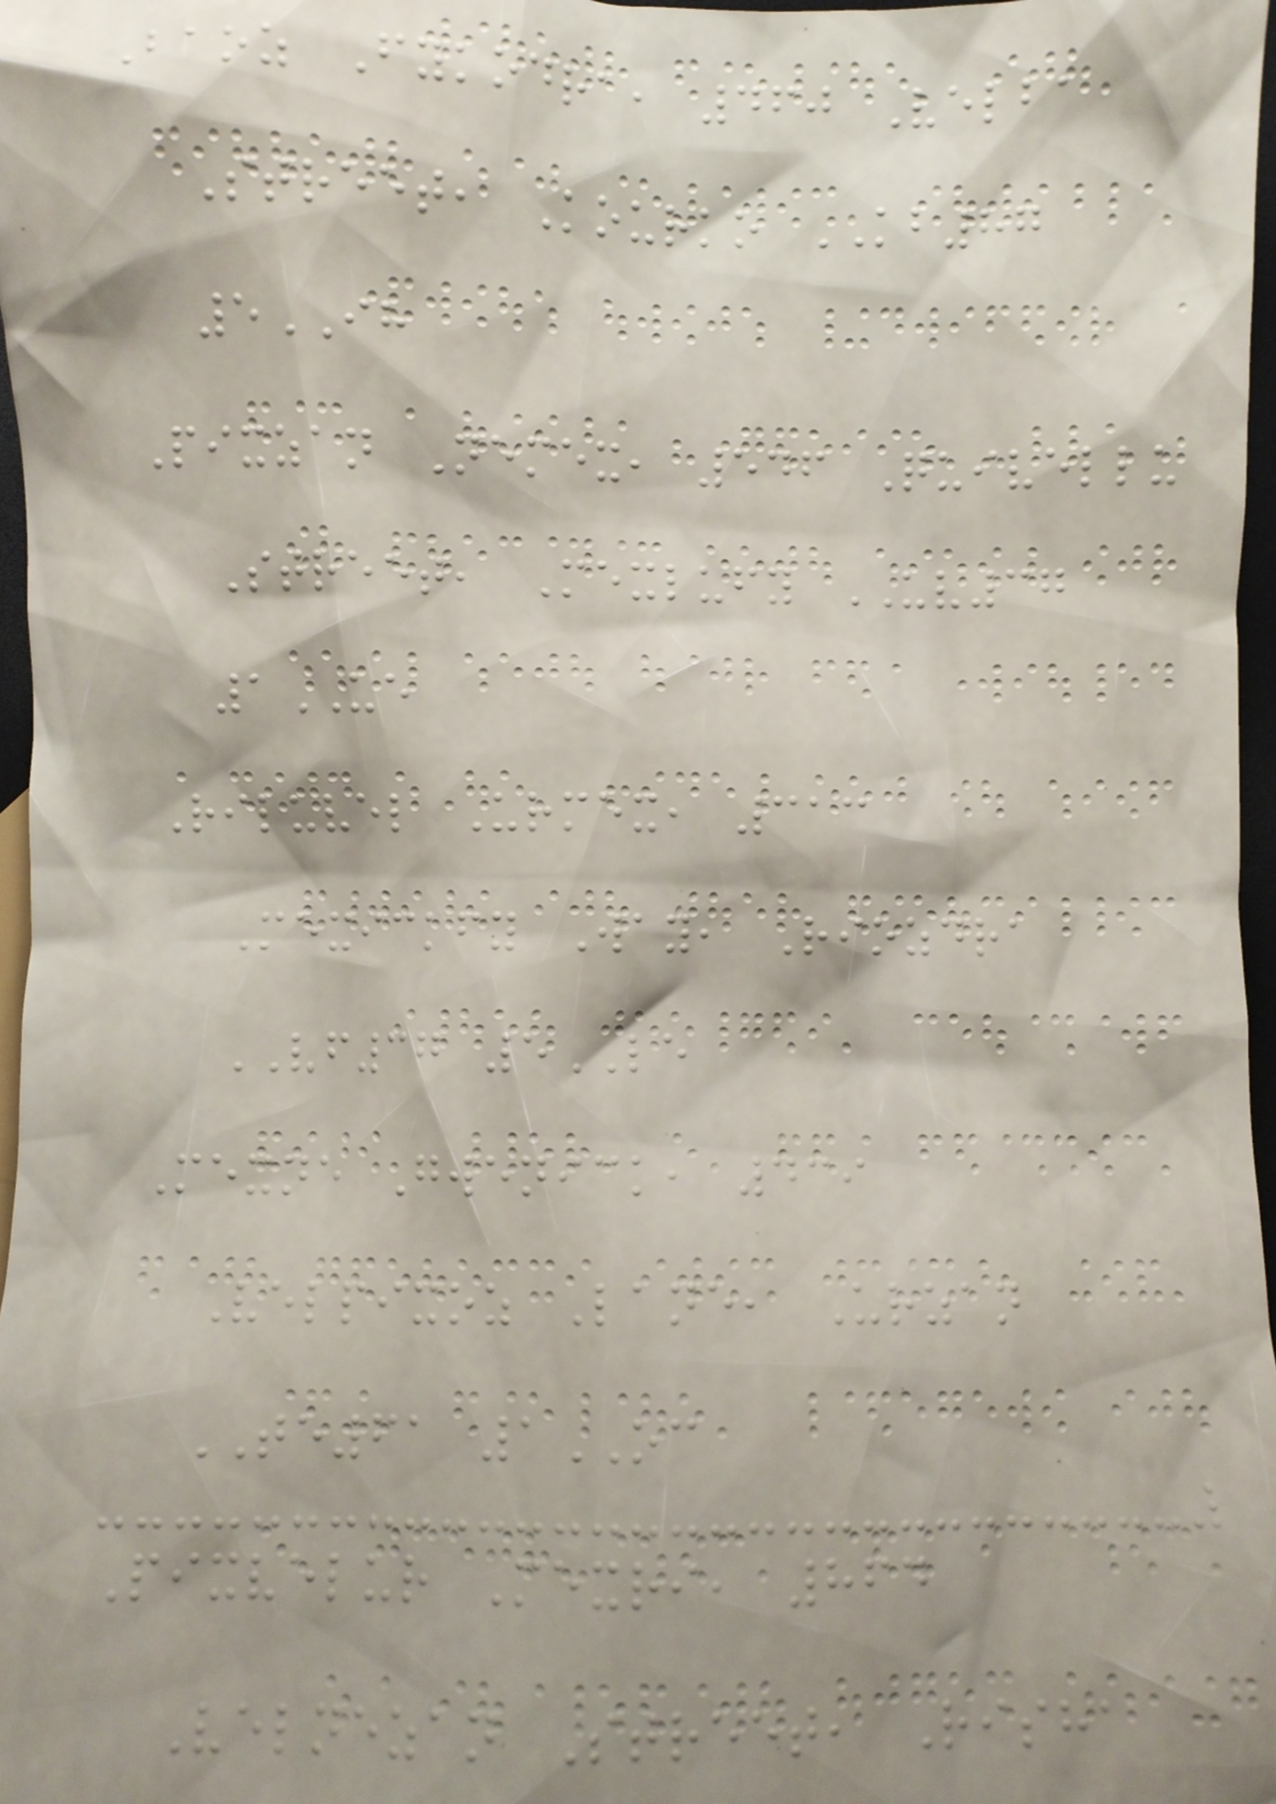Baoz Fykodra, 460 Velba
Street, Kourko KB87
5IH
Pixzan Nemex, 546 Quivellu
Street, Mexlufy UV37
1UE
Riluvel Urmex, 313
Mexickfy Way, Riozdra
VF37 5LE
Mexne Gwenick, 439
Velpixoz Lane, Urzan
TE61 1OC
Pixvelur Mexri, 864
Velnezan Street, Risha
